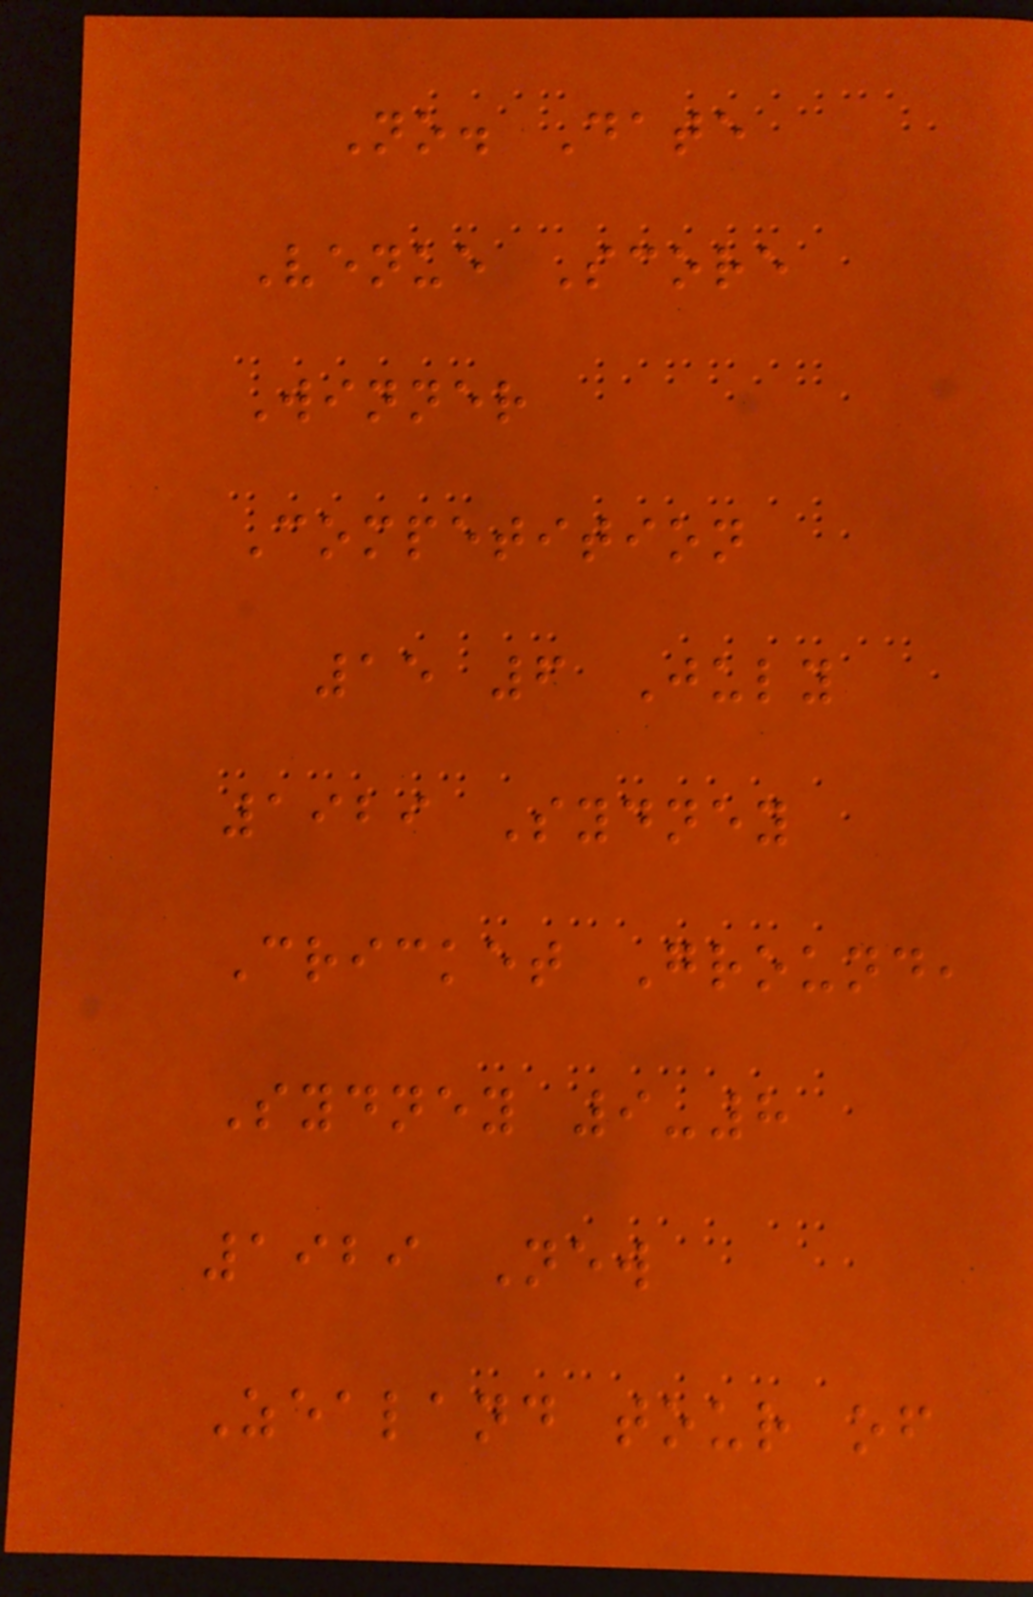No. Date
Venue Score
Winner
Competition
15 6 July
1929 Sydney
Cricket Ground,
Sydney 9-8
1929 New
Zealand tour of
